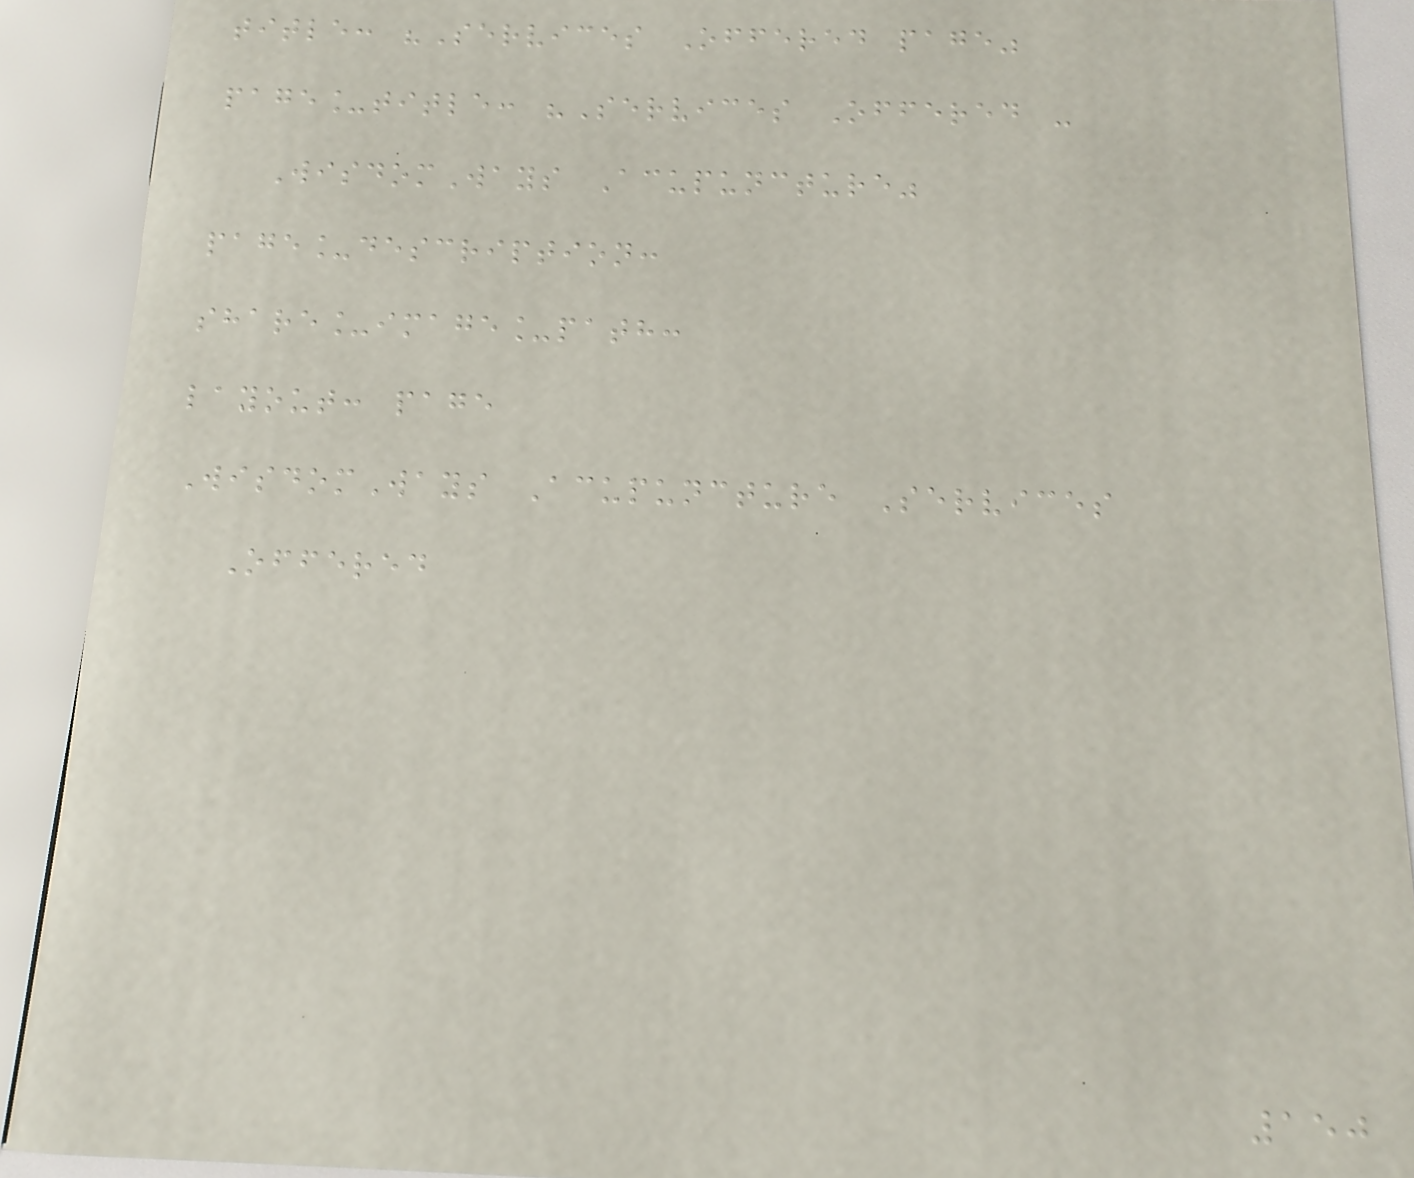title: "Services Offered page"
page_title: "Services Offered -
WisdomWays Acupuncture"
page_description:
share_image_path:
layout: page
WisdomWays Acupuncture Services
Offered
150
